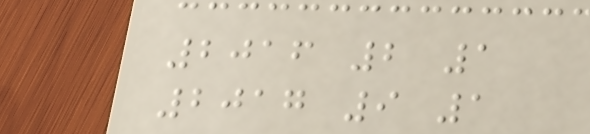2016 2 1
2017 9 1
